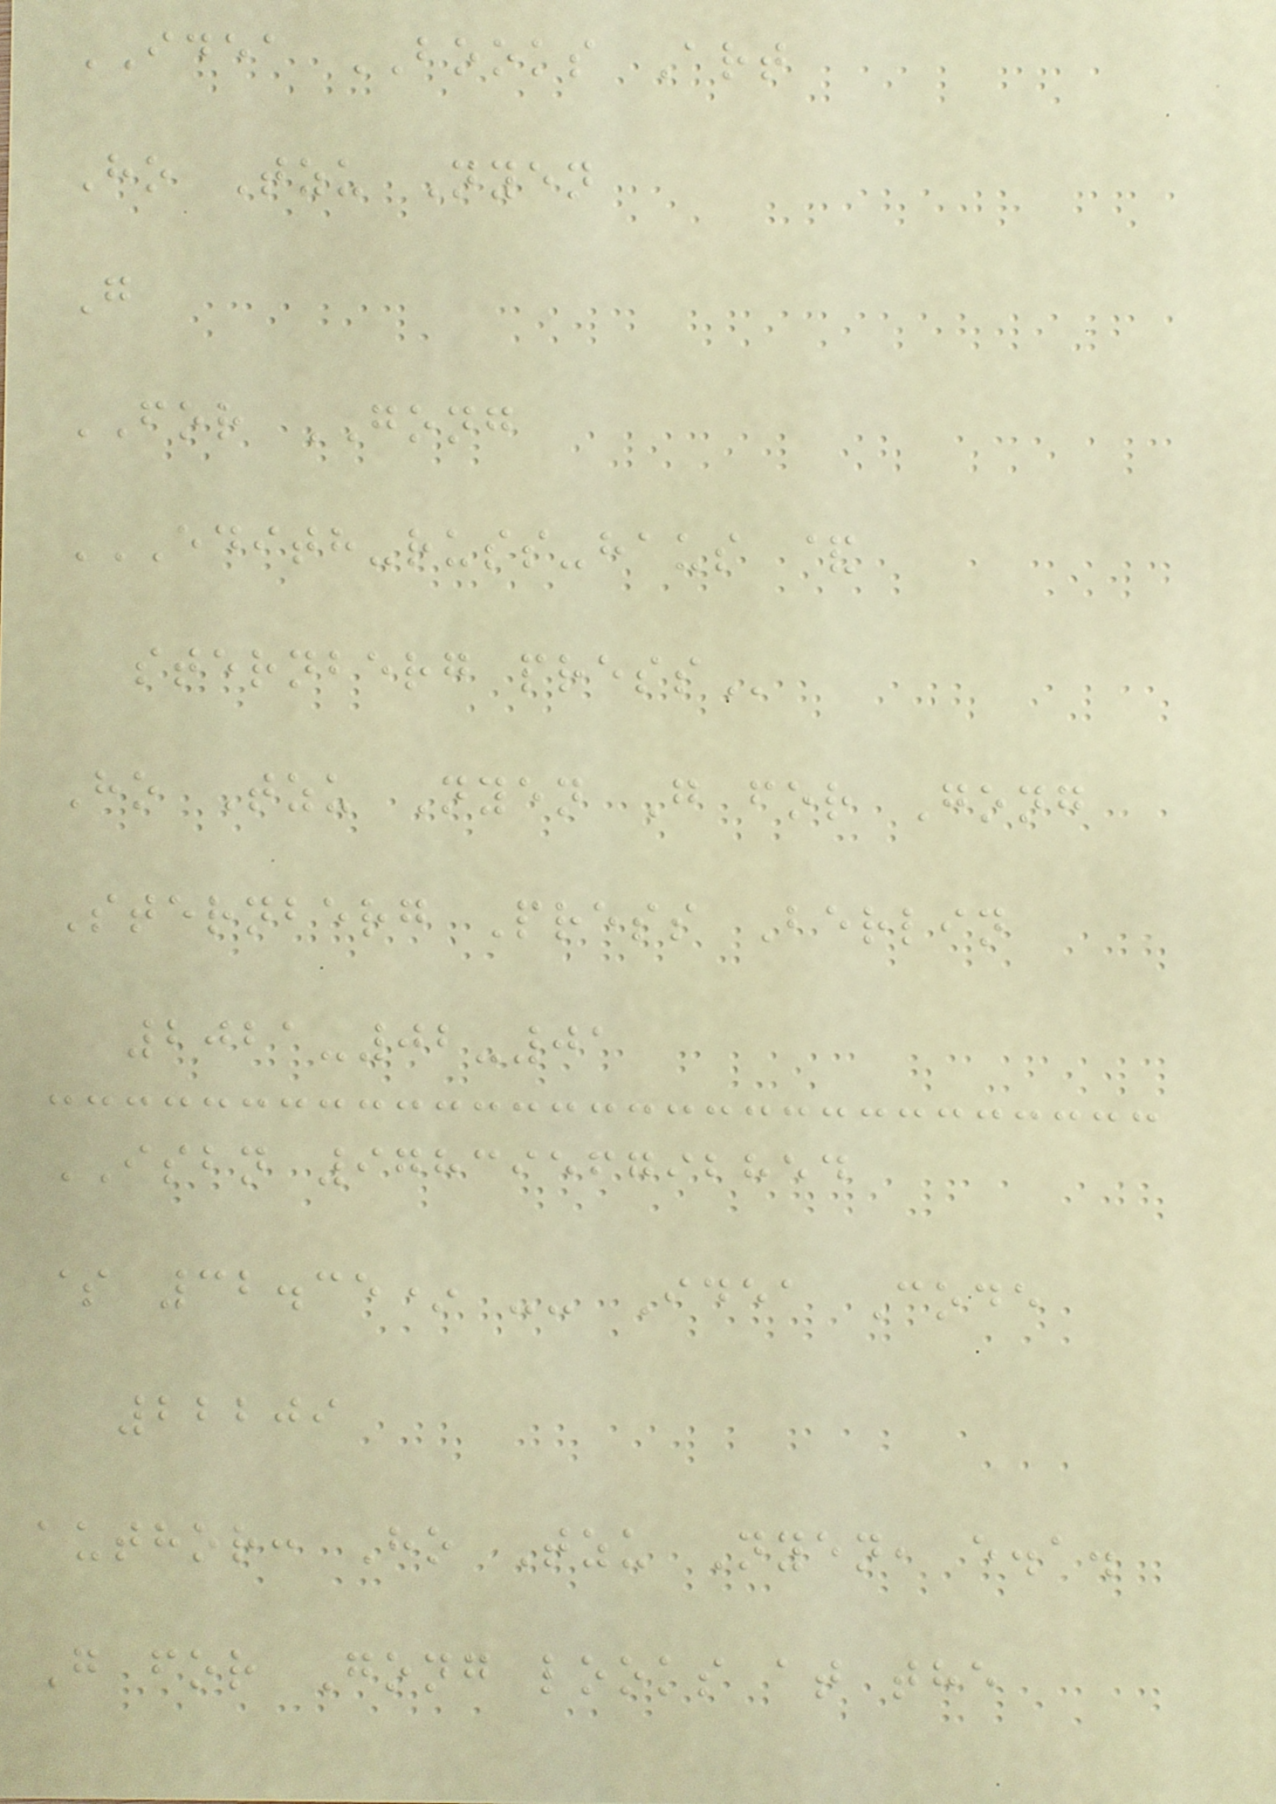IDEA BOOKS Art
Ho Tzu Nyen
G
FOR GONG
EDITH-RUSS-HAUS &
STERNBERG PRESS
Ho Tzu Nyen G for Gong
Sternberg Press Berlin
2021-02-01
ISBN 9783956792854
$ 32.35* -- Idea Code
22209
author: Ho Tzu Nyen, e.a.
G for Gong looks at the
